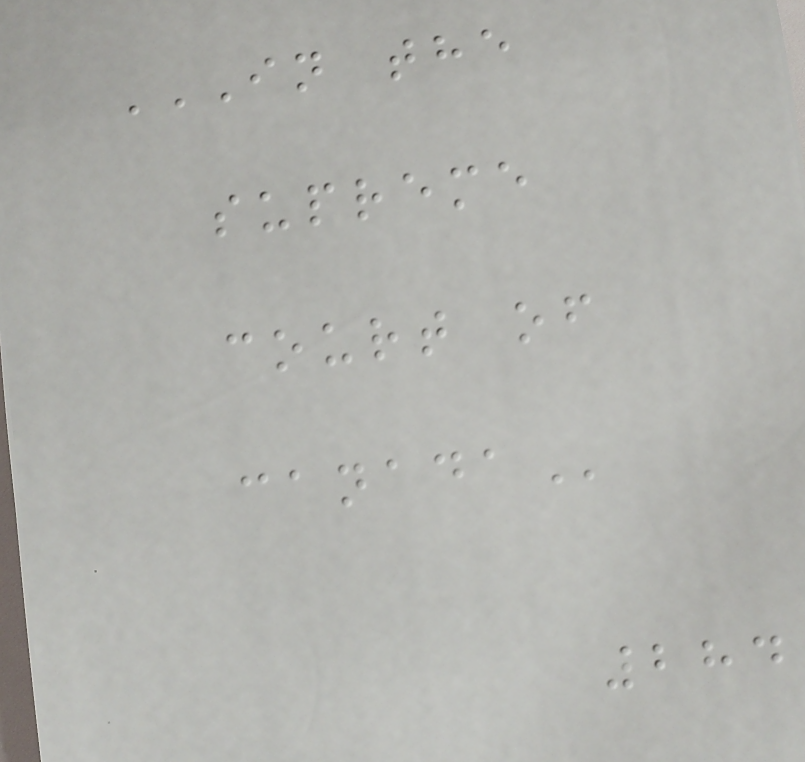IN THE
SUPREME
COURT OF
CANADA
284
